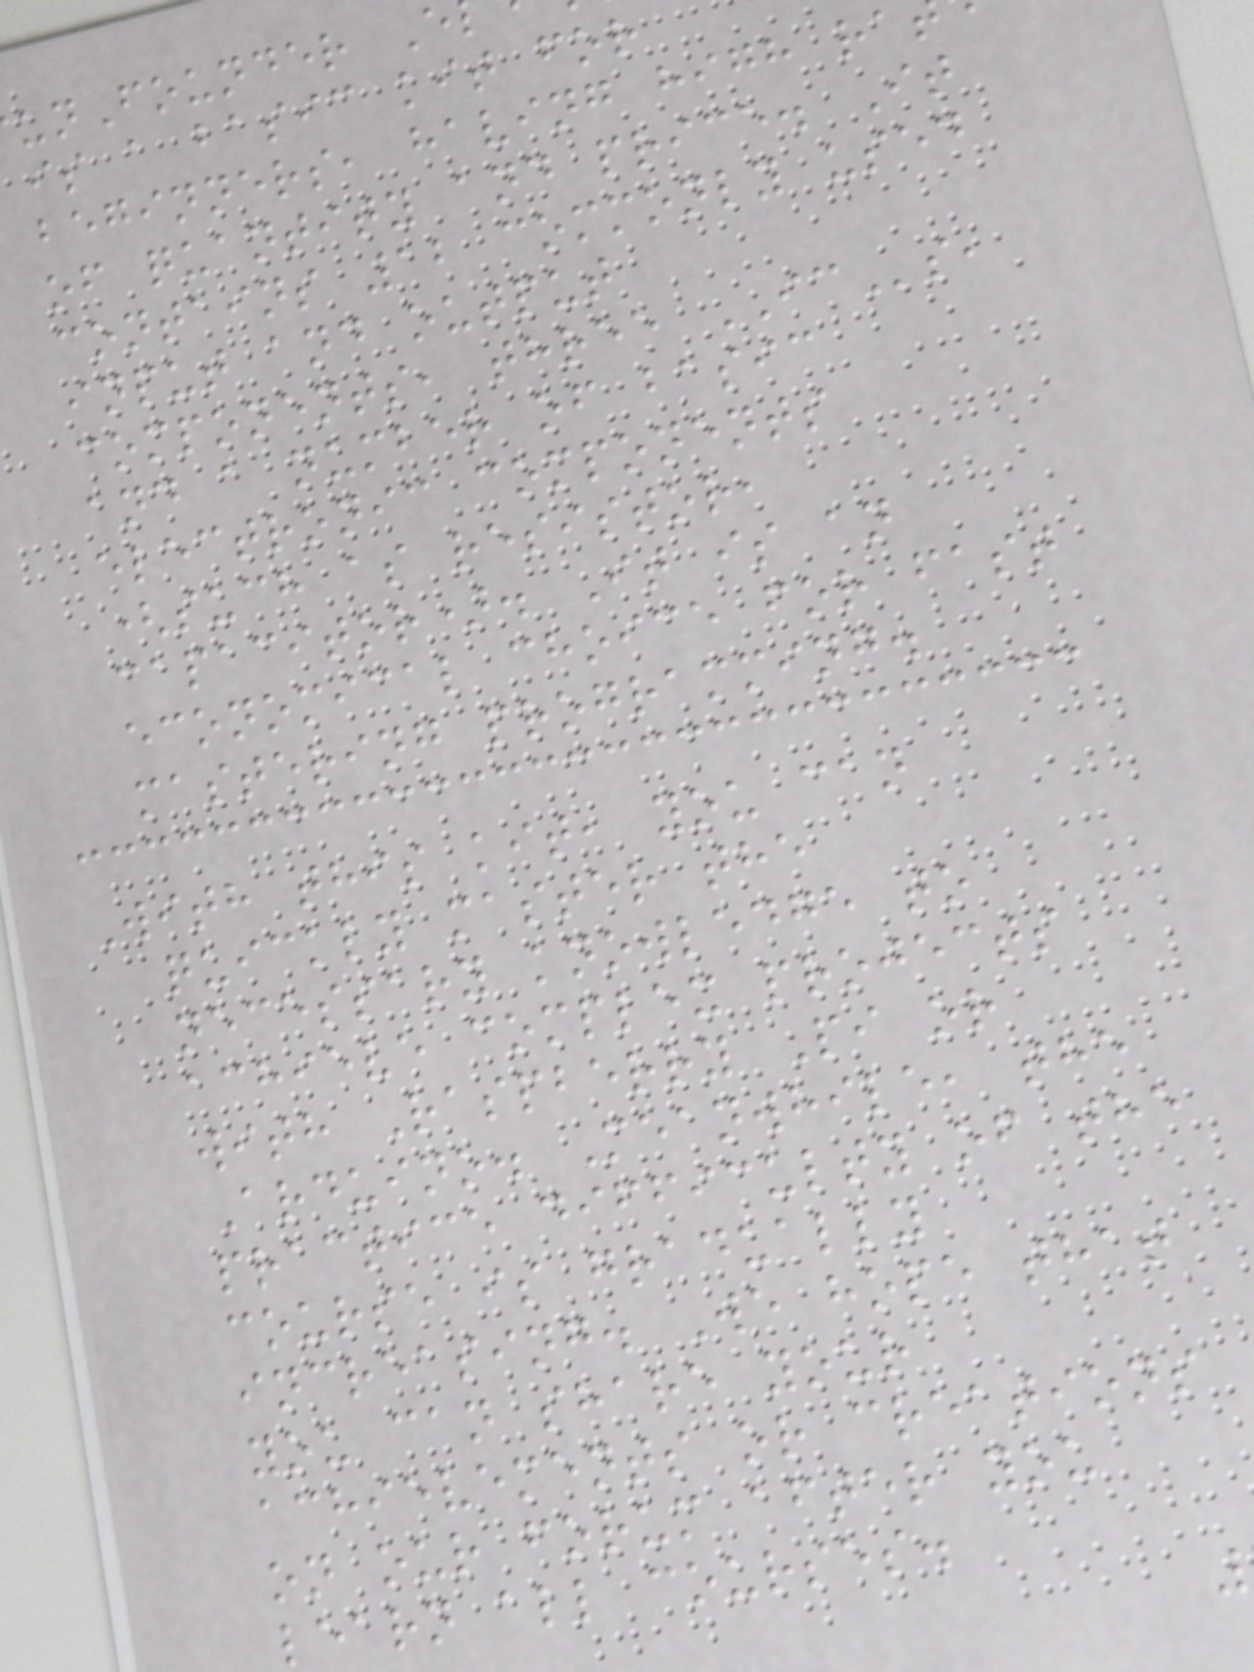unFounder E
is a basic kit for
beginners, having high ra
of quantity and price. It
contains 12 commonly used
input and output
components, three ICs,
and a number of basic
electronic components
(such as resistor,
capacitor). It is an
economical choice for fast
mastering programming.
With this kit, you can
quickly master the
necessary knowledge to
achieve complex projects
with Raspberry Pi or
Arduino. Meanwhile, the
practice difficulty of the
course is gradually
increasing. We hope that
you can share your
achievements or creations
on our forum after you
learn all courses.
